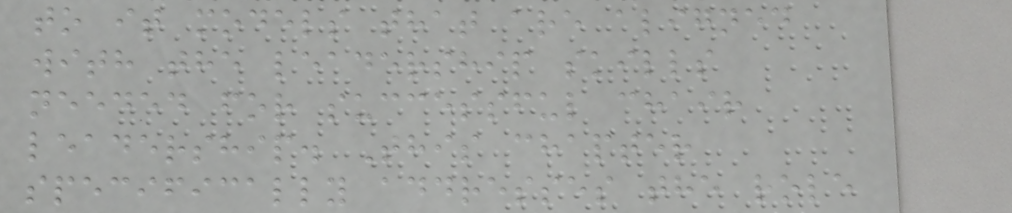to it models that are aligned
with the leadership skills
needed for successful chair
leadership. This chapter
specifically addresses the role
